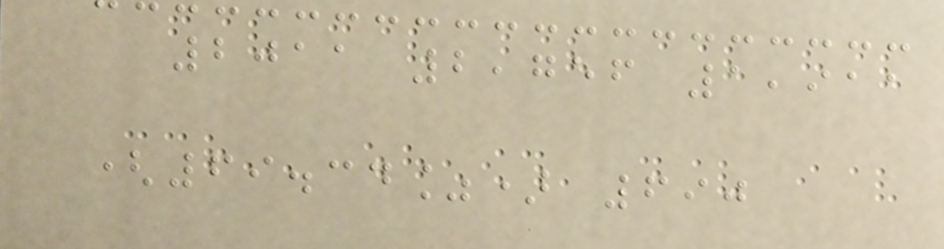2011 2,756 1,911
(69.34%) 690
